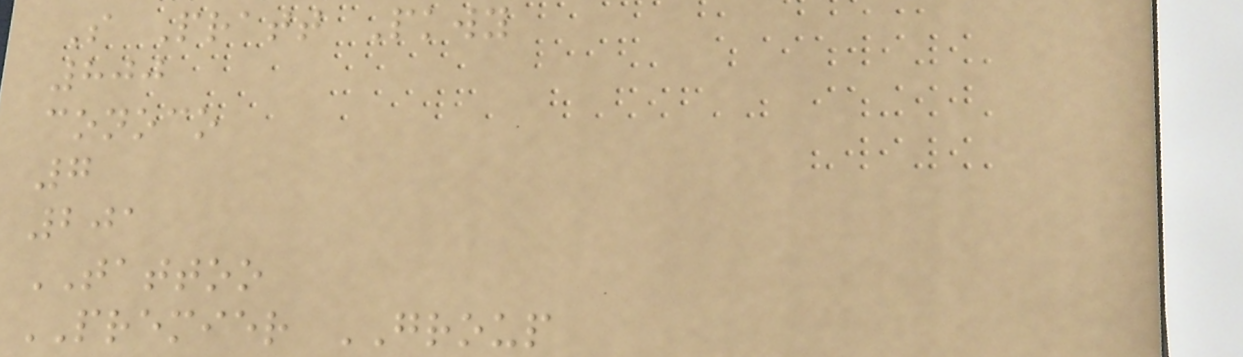S Pratt Pkwy
800
conoco
7
201
TATTOO
PREMIER GROUP
